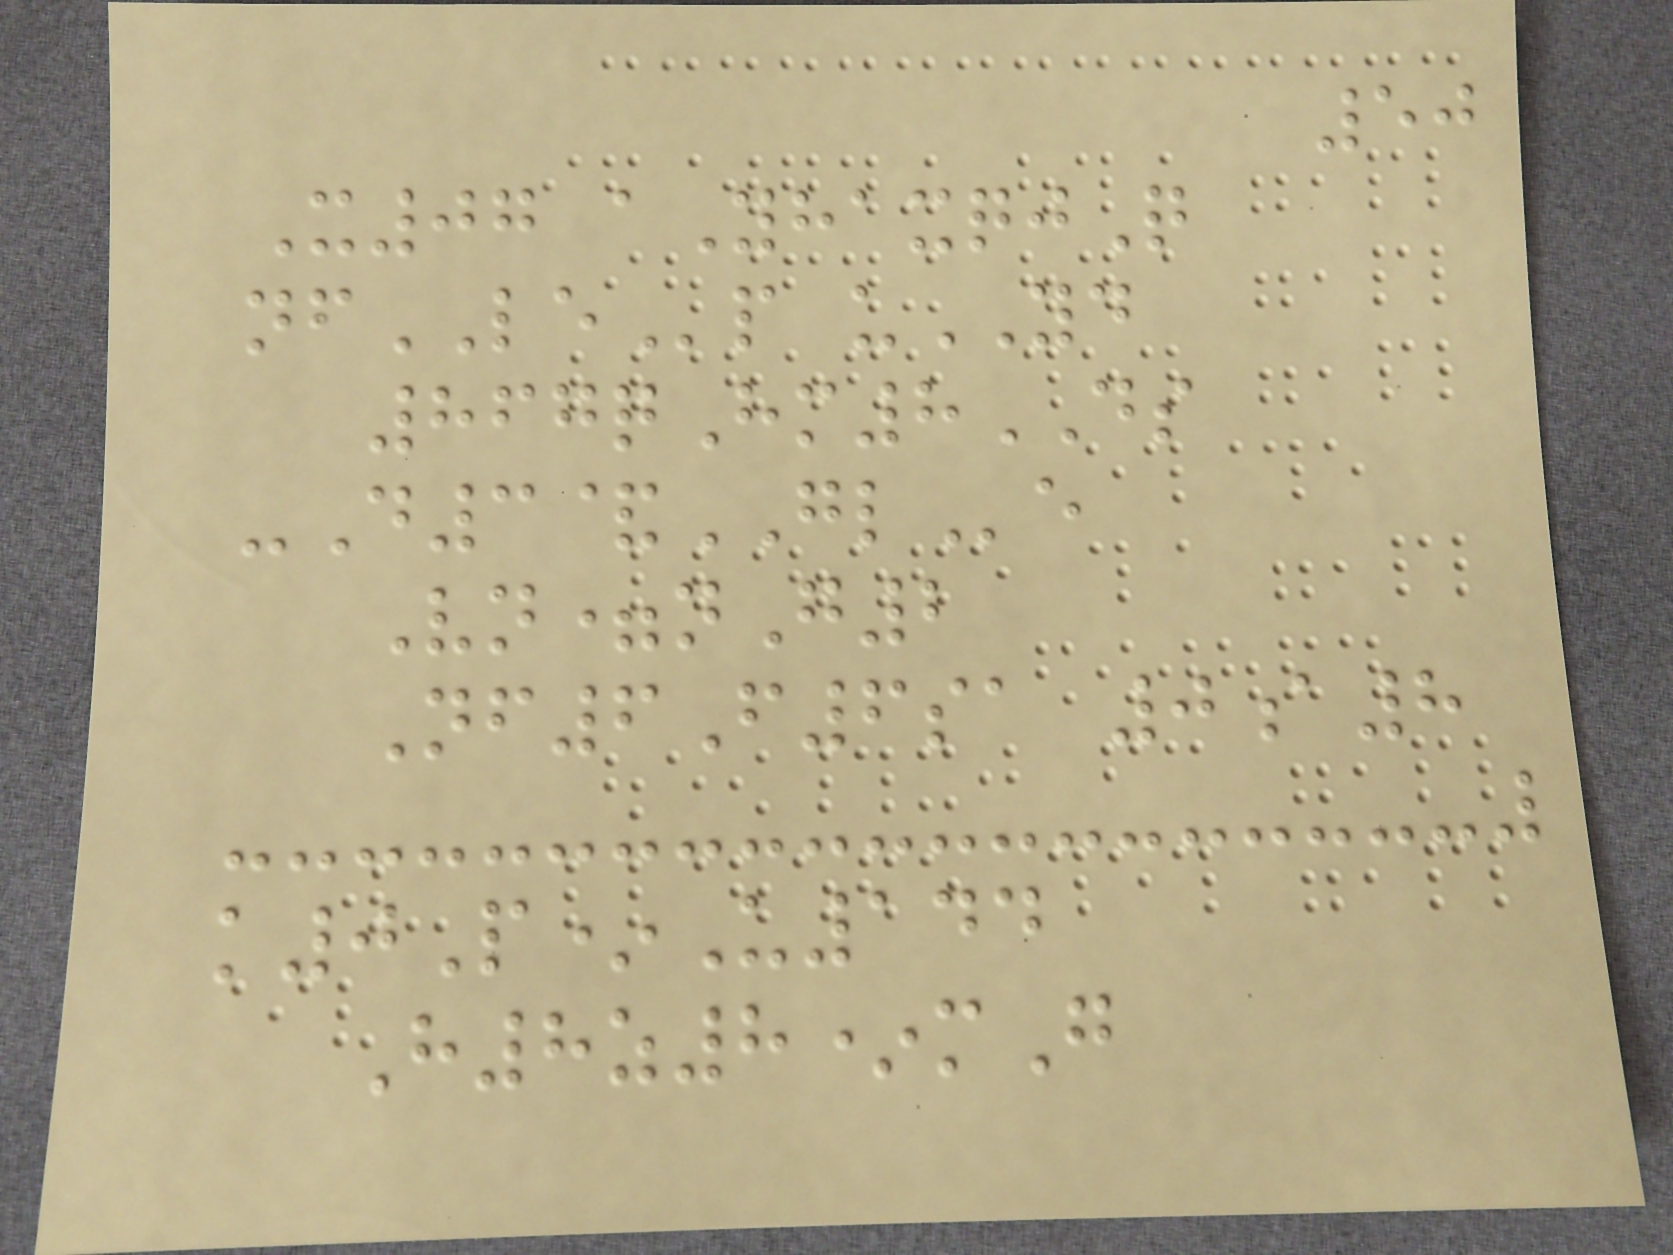50
X07 aYhaxqjQ
nfLEp uYD
867qHm8DS
-D3&GLe
Vn=nG2
Nf6F6sa 0a8
k0P*U144
H8z8*mG
